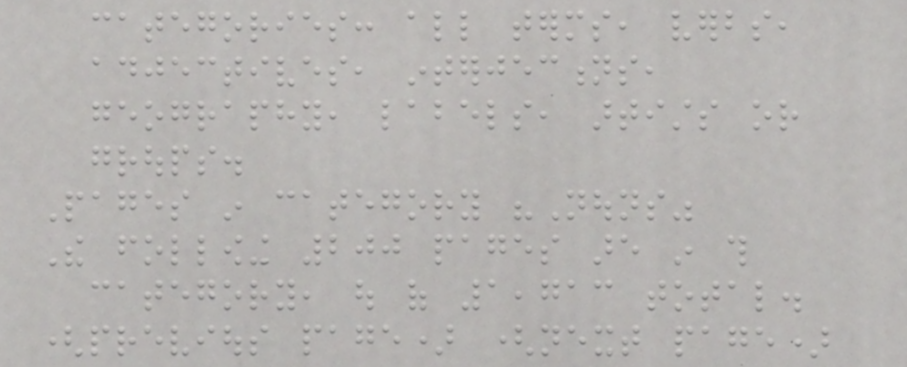categories: all terms, verbs,
adjectives, interjections,
geography, labels, artists or
groups.
Pages in category "Nouns"
The following 200 pages are in this
category, out of 1,713 total.
(previous page) (next page)
